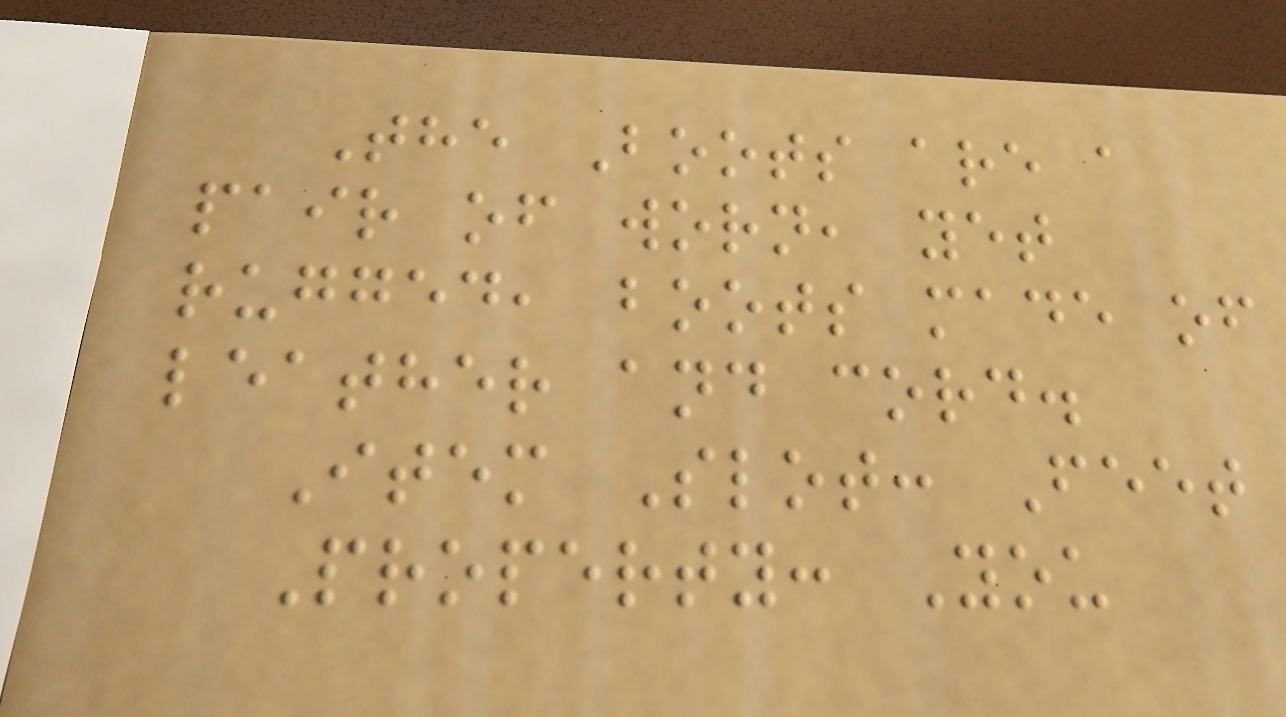The Boots are a
pair of worn, yet
rugged, boots made of
leather and cord.
Item Slot: Feet
Property: You
